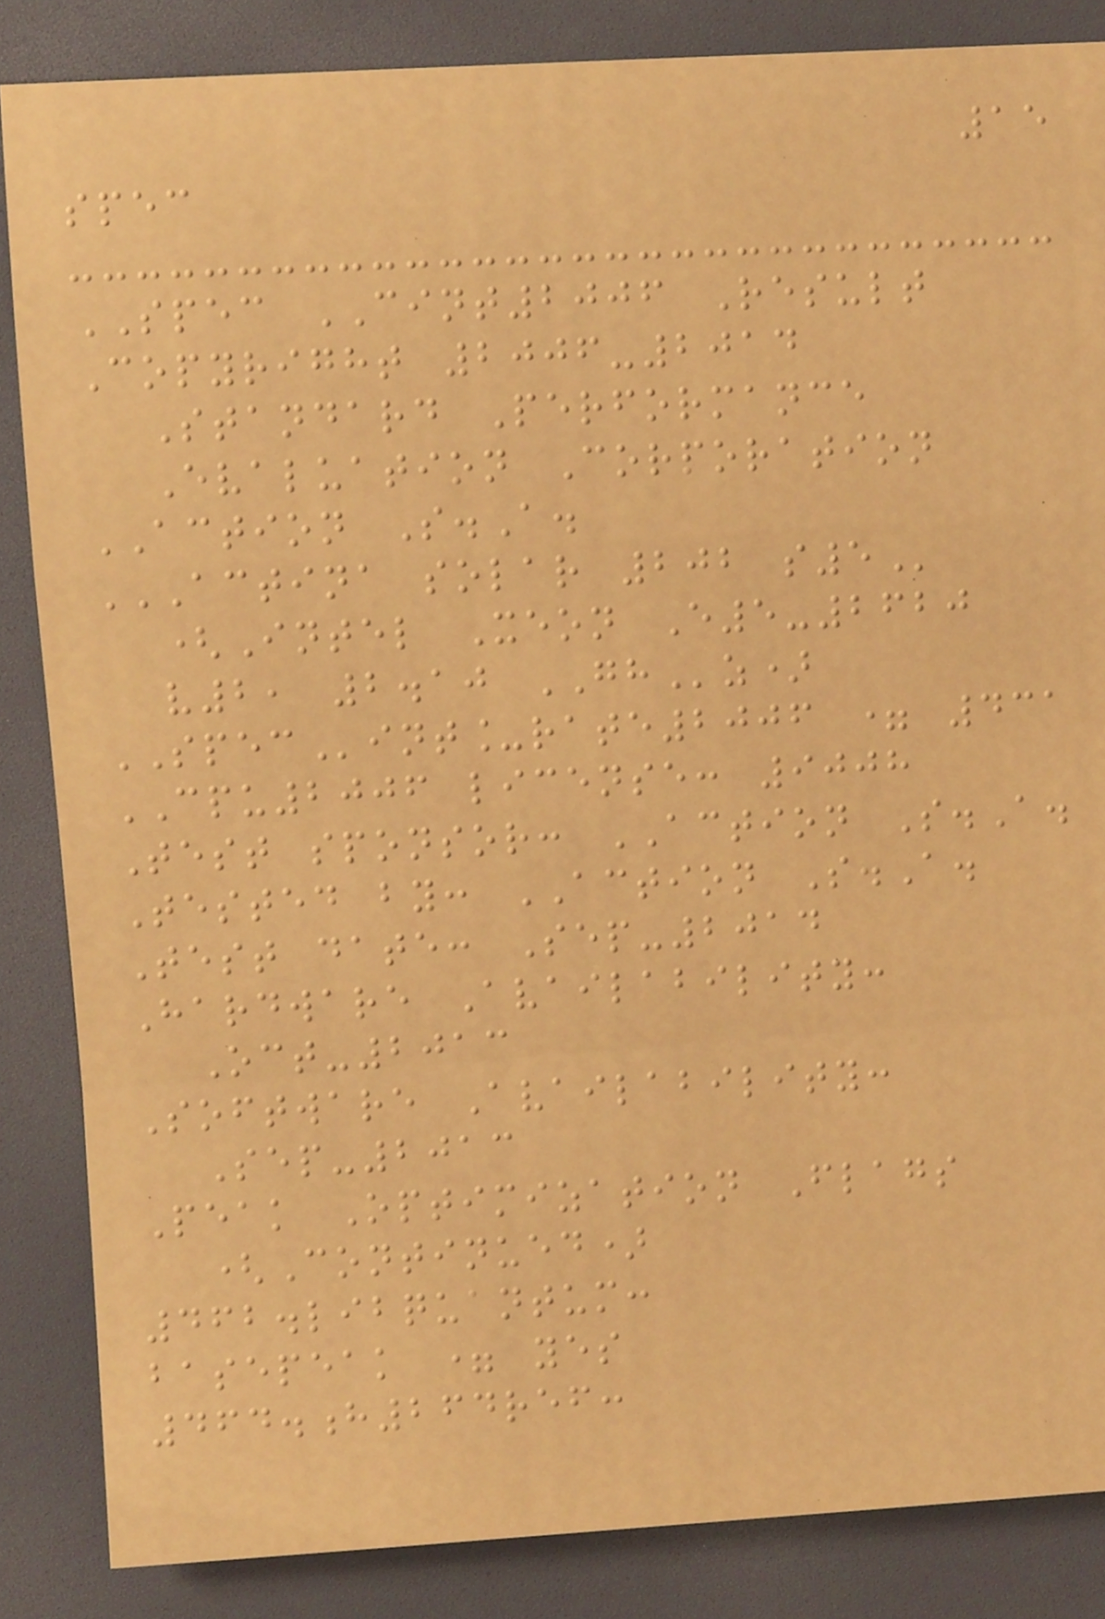15
spec
SPEC CINT2006 Result
Copyright 2006-2014
Standard Performance
Evaluation Corporation
ACTION S.A.
ACTINA SOLAR 202 S5
(Intel Xeon E5-2620
v2, 2.10 GHz)
SPECint_rate2006 = 431
CPU2006 license: 9008
Test sponsor: ACTION S.A.
Tested by: ACTION S.A.
Test date: Sep-2014
Hardware Availability:
Oct-2013
Software Availability:
Sep-2013
Peak Optimization Flags
(Continued)
462.libquantum:
basepeak = yes
464.h264ref:
